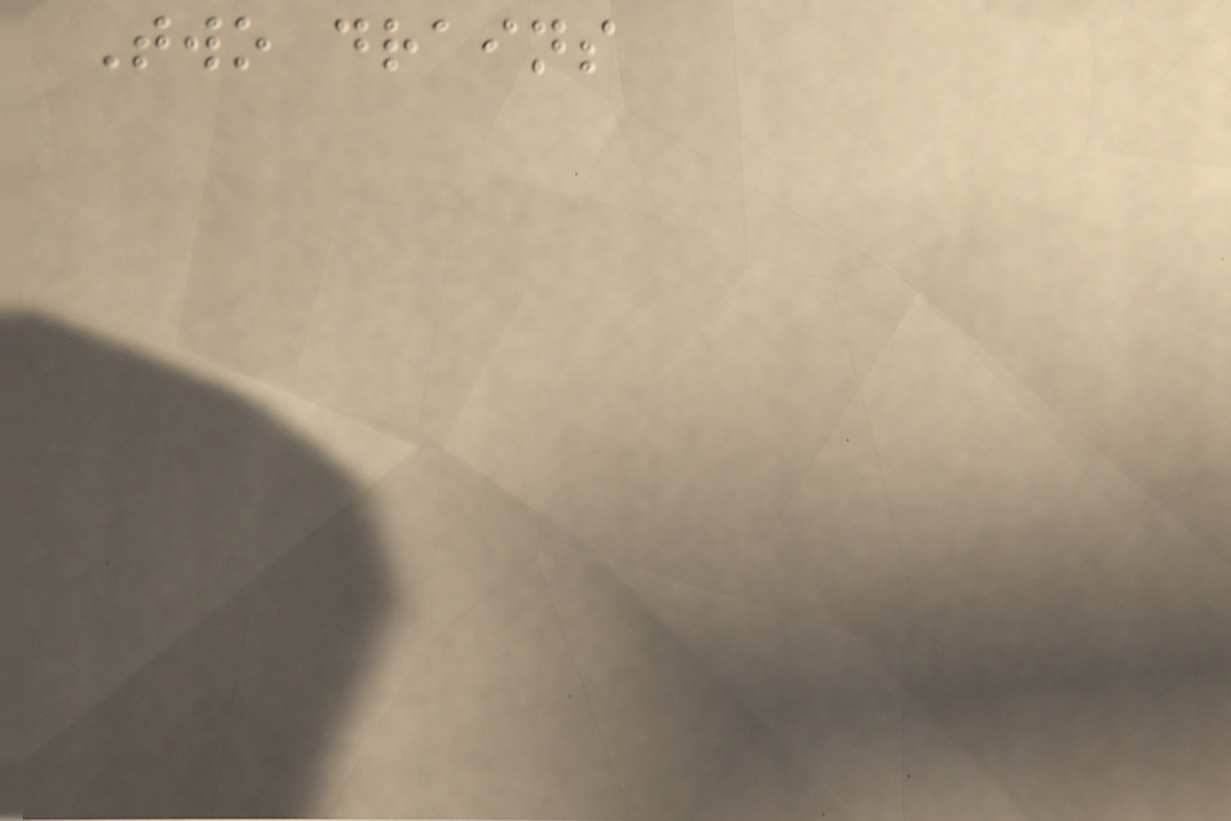Two drains
